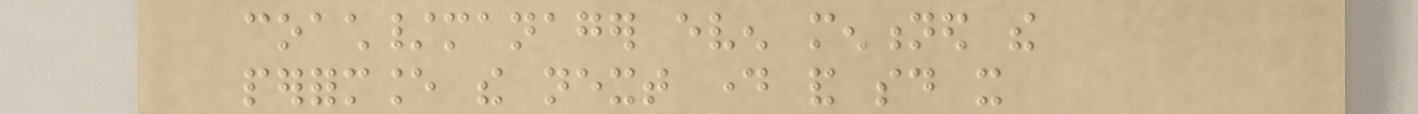coach/manager even mentioned the
performance the next day and said it
